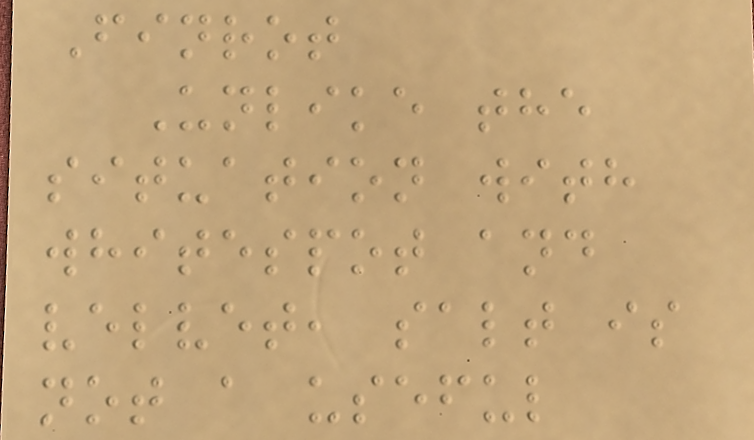Finrot
Unlike the
situation with
whitespot and
velvet, salt is
not a useful
